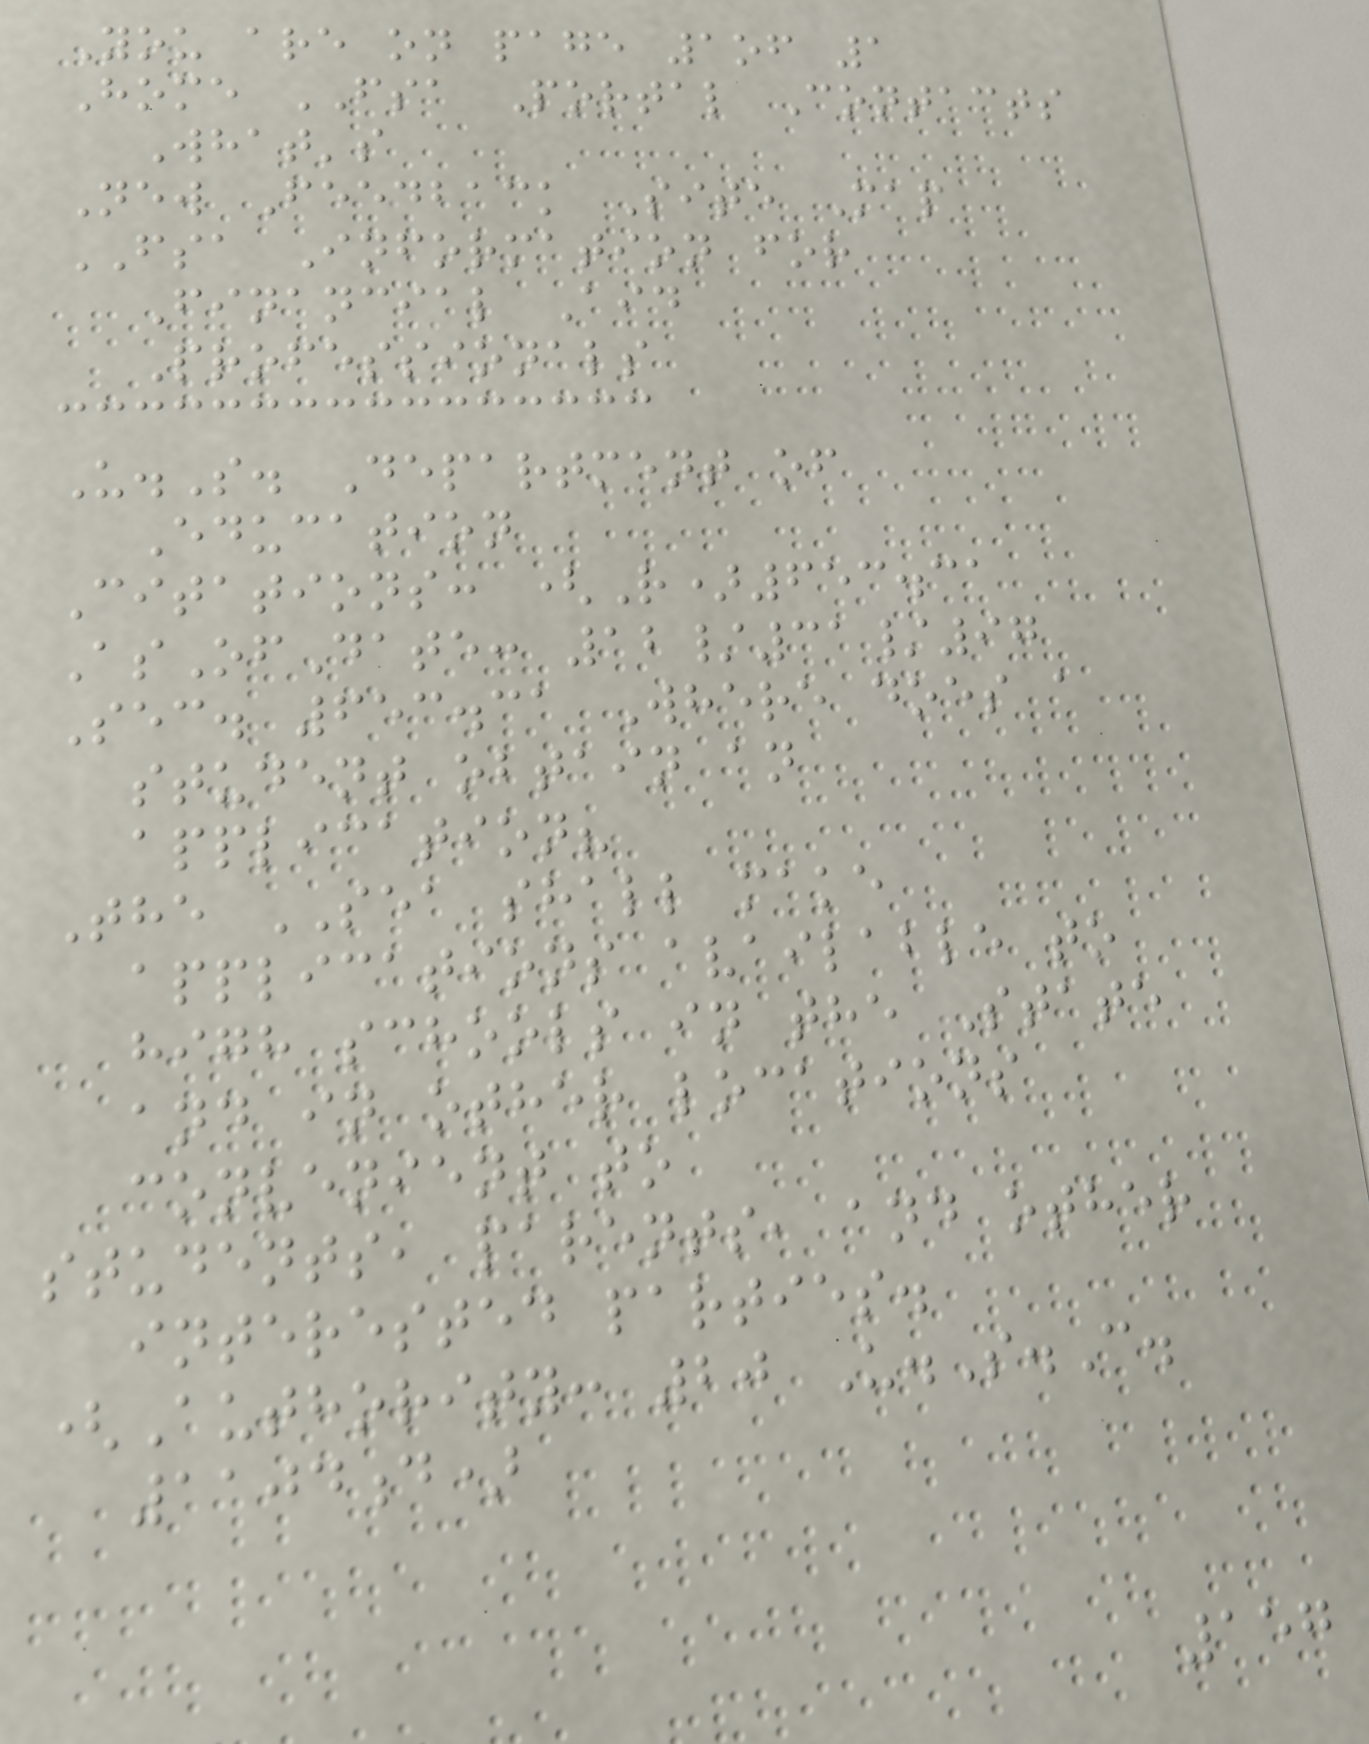You are on page 1of 1
Home FSA Portal Contacts
What's
New Feedback Site Map
FSA Information for
Financial Aid
Professionals
U.S. Department of
Education
Citations: (R)653.31
AsOfDate: 12/31/97
Sec. 653.31 Where does a
student obtain an
application?
The SEA shall make
applications available to
high schools in the State
and in other locations
convenient to
students, parents, and other
interested parties.
(Authority: 20 U.S.C.
1104d)
157
